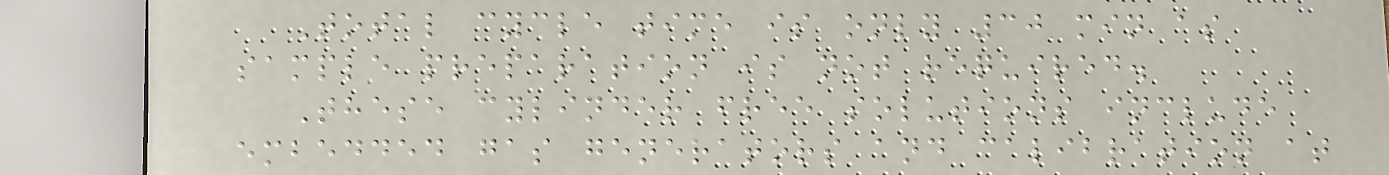Total cycle time is only 30 min as
sample preparation is not required.
These cylinder free solutions include
embedded gas generators and calibration at
